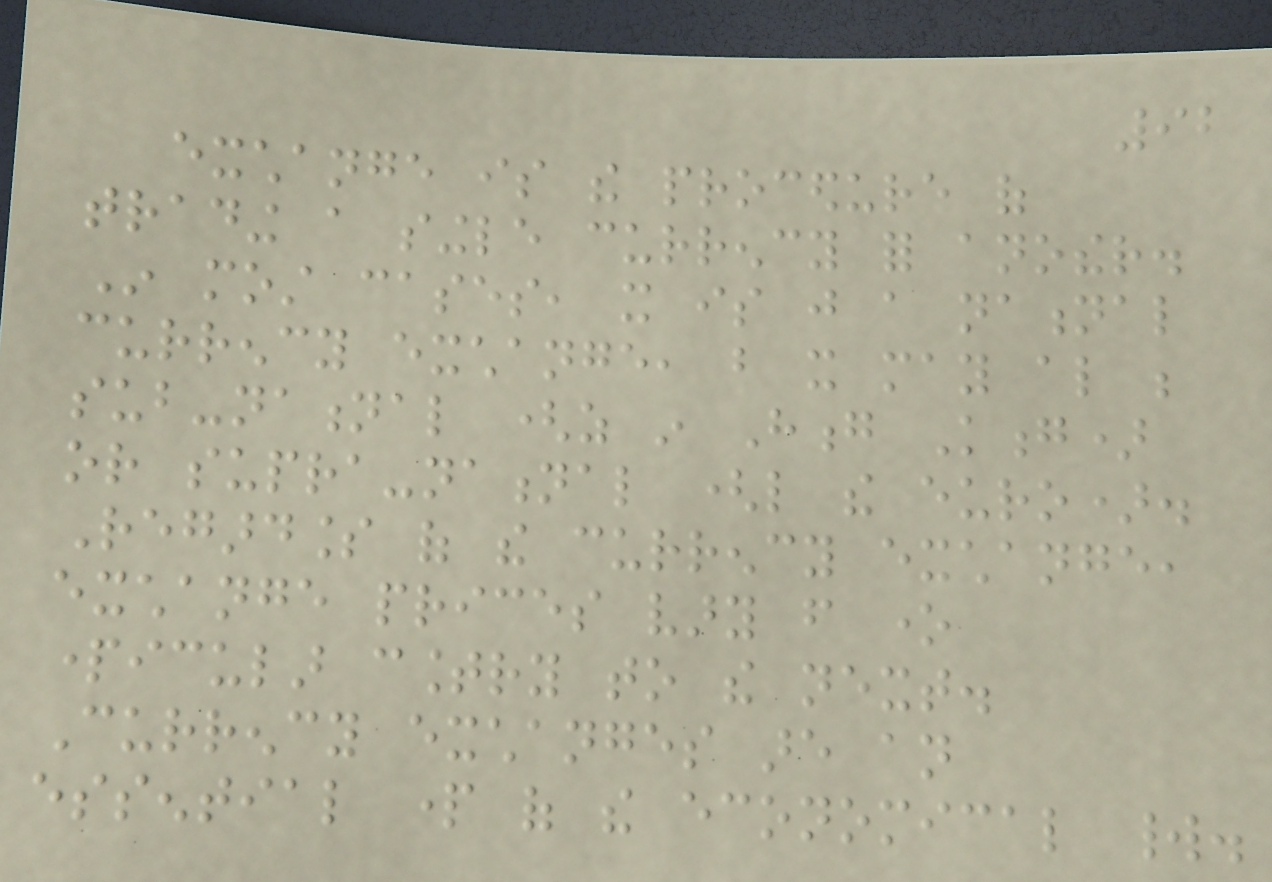92
exchange is the procedure of
trading a single currency for another.
In most cases, it is just a national
currency exchange, but it may also be
sub-national (as in Hong Kong)
or supra-national (like the euro).
Regardless of the currency exchange,
exchange prices vary from one
particular country to the next.
Currency exchanges are an
essential part of the economical world.
